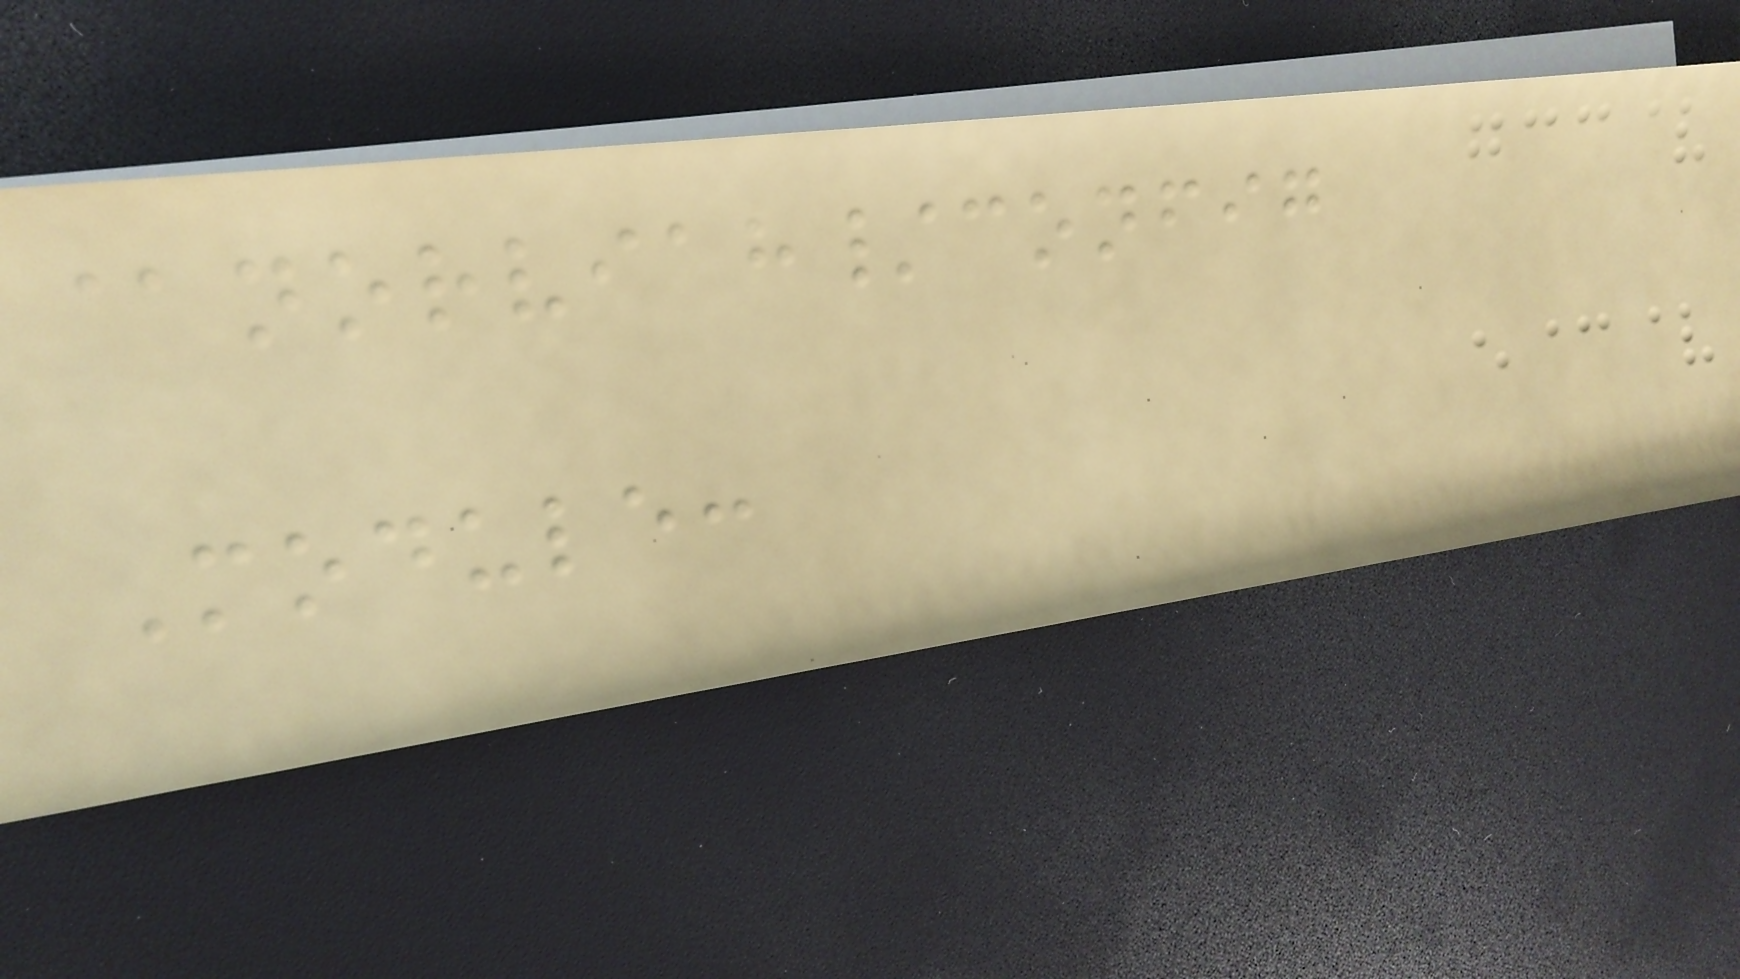@norviah/config
Module:
